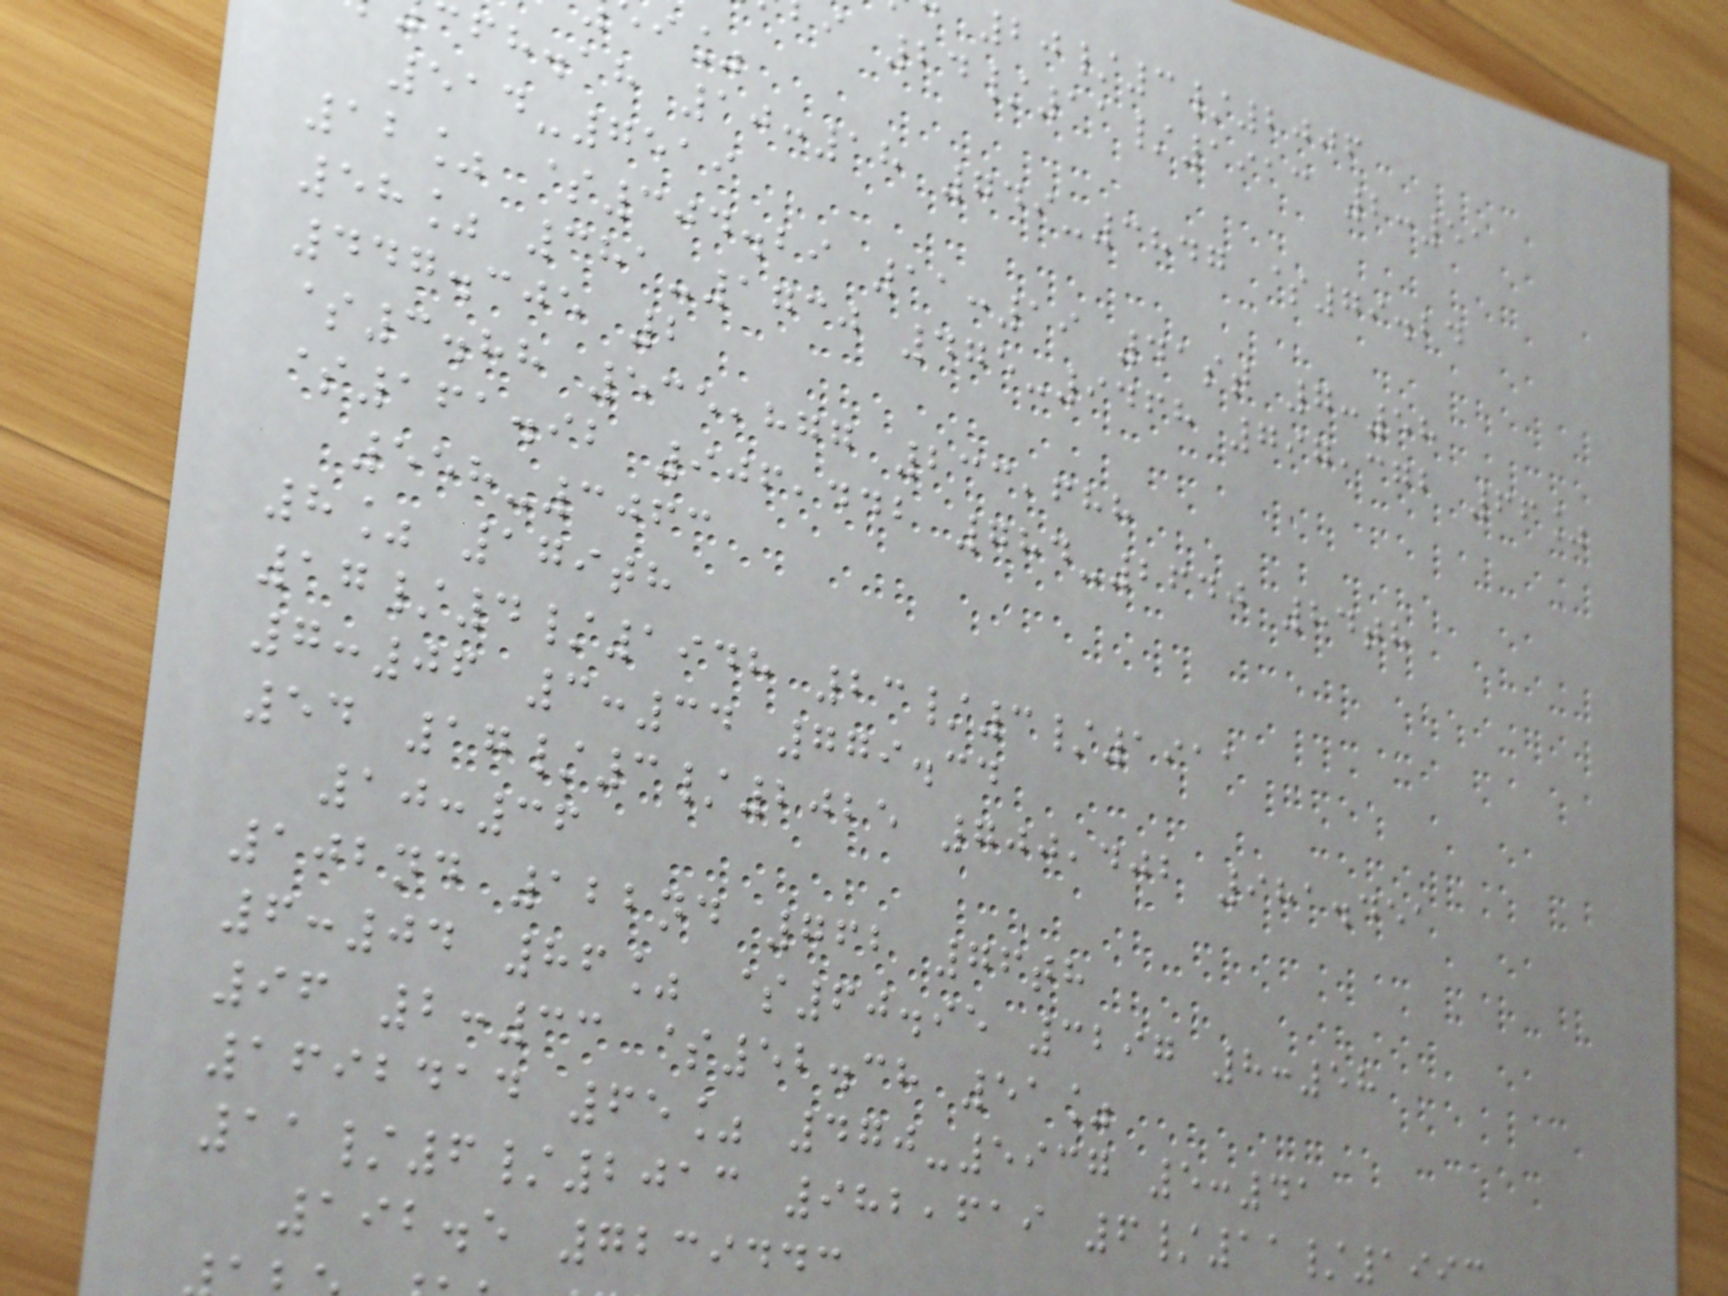20/3/2006
i 24/11/1913 2:51
cfh.ah 10:18 749-3847 $79.24
514-7519
12% $304.29 11:19 41st 7:58
58% 381-1730 475-9468 797,372 66%
447.305 2
$3.88 535,877 233,688
$161.92 906,442 784-2640 84th
558-3063
8% 179th
17/4/1948 23/3/1911
7:06 3:34 779.34
54 17/3/2025 700,402 981.451
10:36
102nd 122nd 762 76th
6:04 86% $60.95 3297 8:58
96 2:33 $52.38 51%
1692414 65% 470-5937 5:41
11/6/2013 982,619 6/11/199
192.5 7239443
